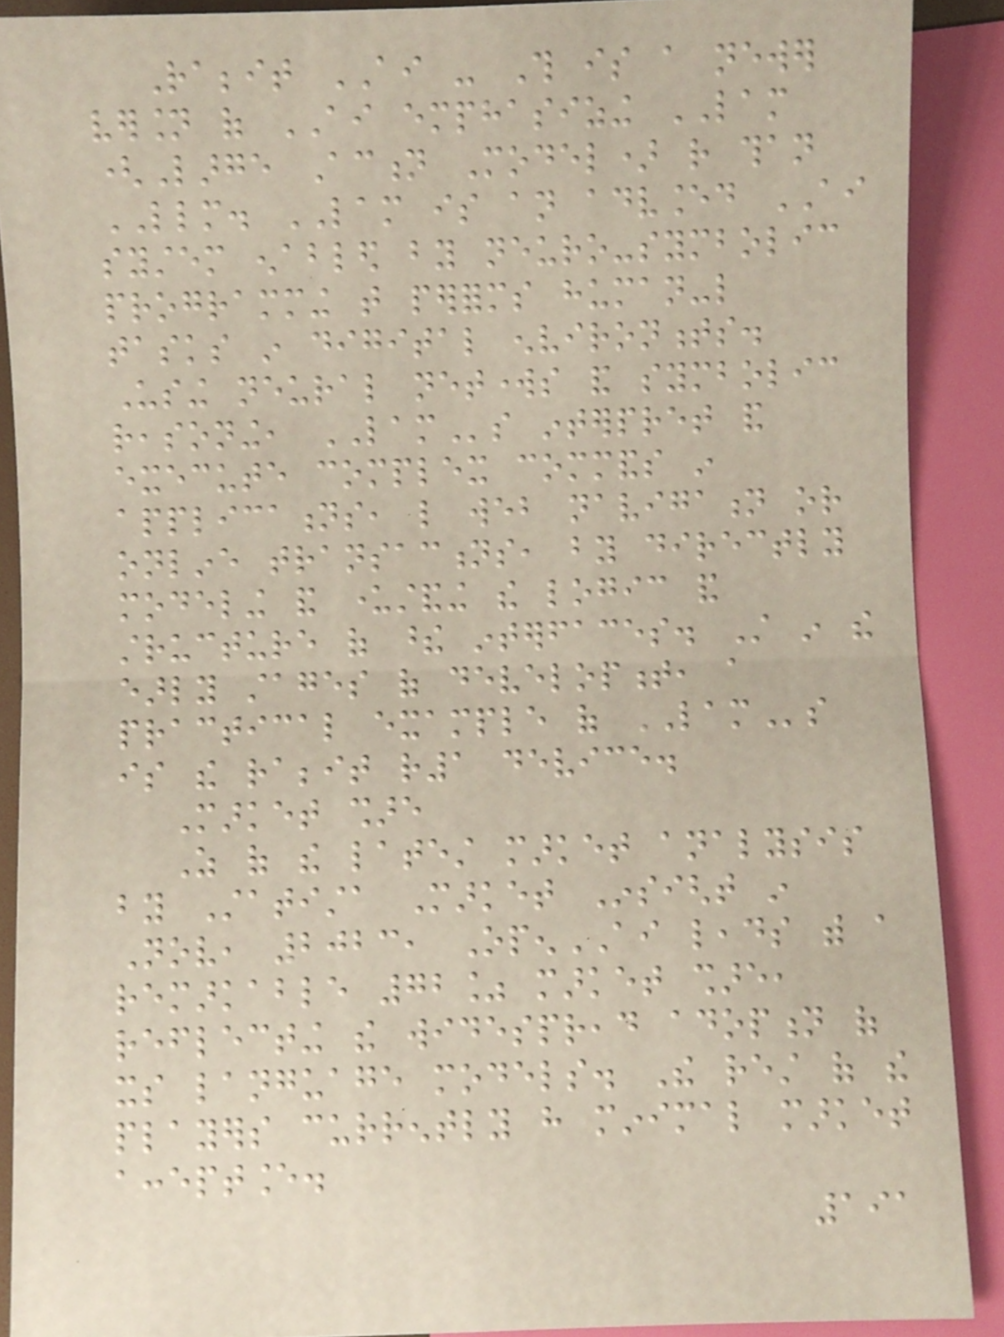Rabbit AI - This is a newer
version of AI emphasizing LAM
(Large Action Model) rather than
LLM. LAM is an advanced AI
system enabled by neuro-symbolic
programming that performs human-like
tasks in digital environments.
Using neural networks and symbolic
reasoning, LAMs interpret and
execute complex commands in
applications, like web navigation or
online transactions, by directly
modeling and understanding the logic and
structure of these interfaces. Still in the
early stages of development, a
practical example of LAMs
is the rabbit r1 device.
Market share
As of the latest market analysis
by Statista Market Insight in
Nov, 2023, OpenAI leads with a
remarkable 72% market share,
reflecting the widespread adoption of
its language models. The rest of the
players currently have minimal market
acceptance.
191
